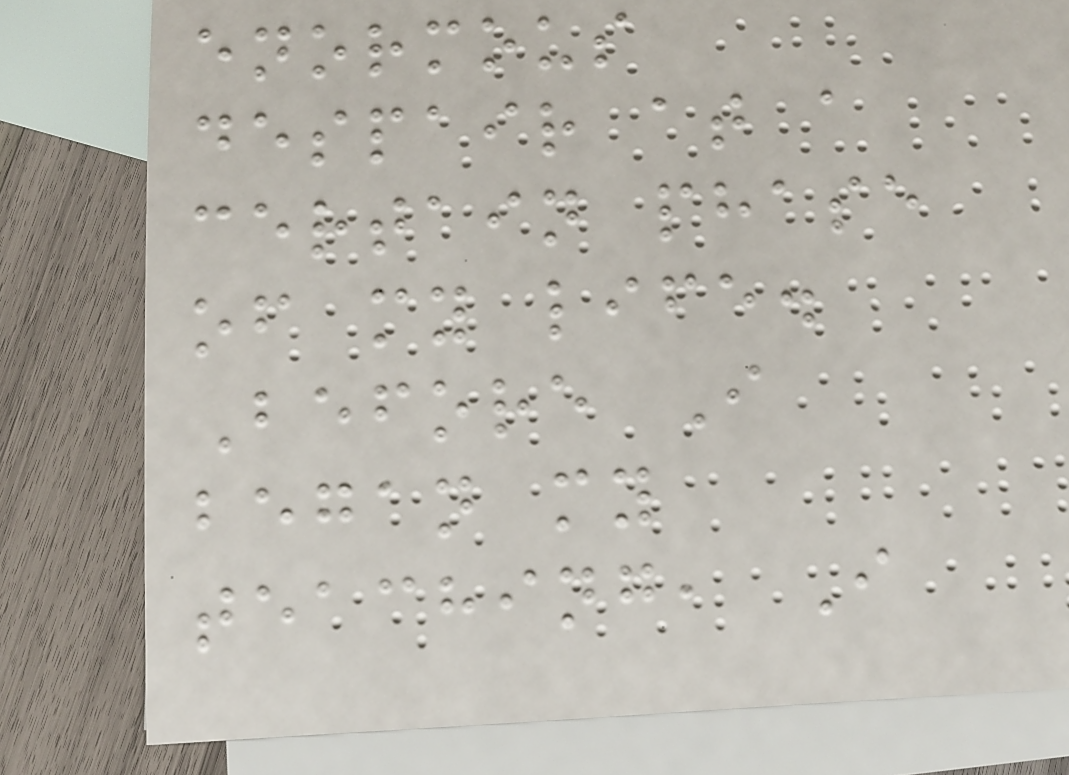enormous
despair at a
certain phase
of my life.
Before I
began my
teaching, I
